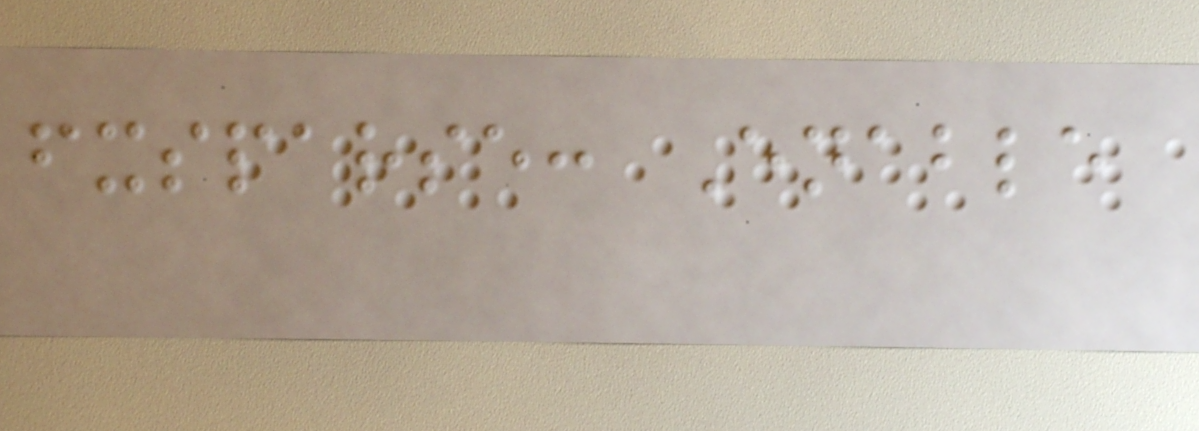fxsparse: Enable
